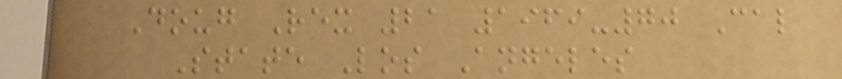Doug Rex 21 1969-70 Cal
State Los Angeles
